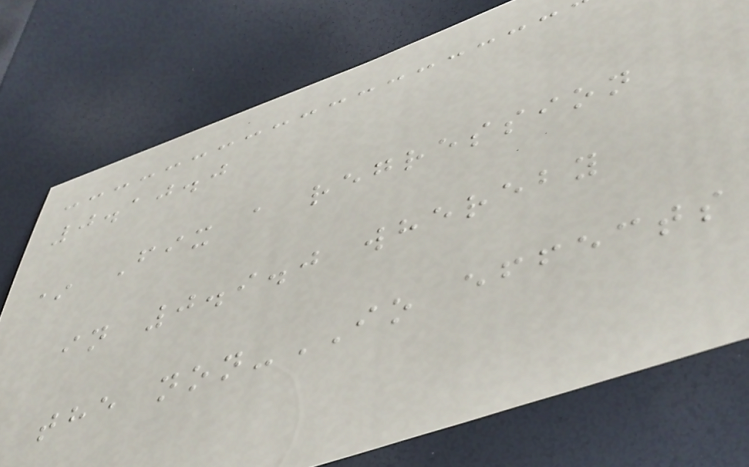0.10.0
* Fix a regression
in 0.9.0 whereby
the non-IO effects
